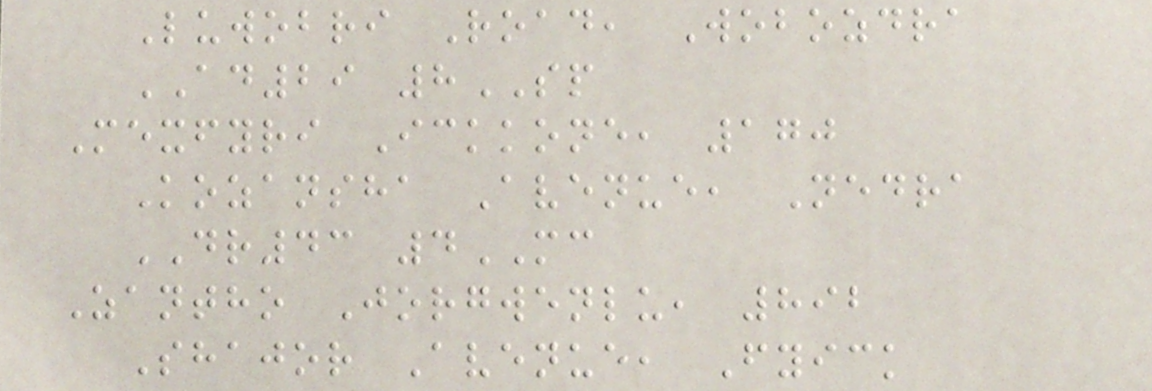Luwobri Road, Wobozdra
AD29 8SP
Mexfyri Ickkone, 170
Kozansha Avenue, Nedra
DR43 4MC
Zantho Jorgwenlu, 892
Shajor Avenue, Fyick
